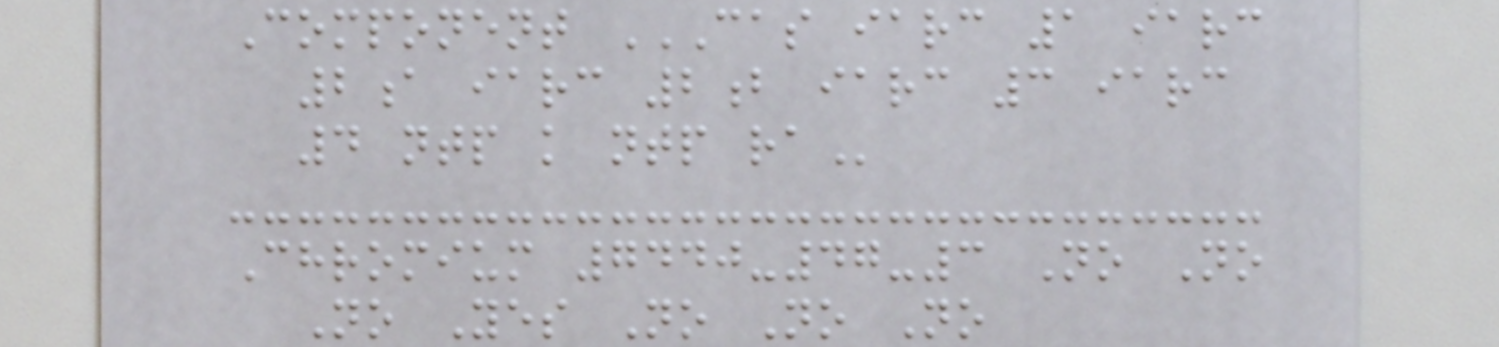Component CAS IARC 1 IARC
2A IARC 2B IARC 3 IARC
4 NTP K NTP RA
Chromium 7440-47-3 No No
No Yes No No No
